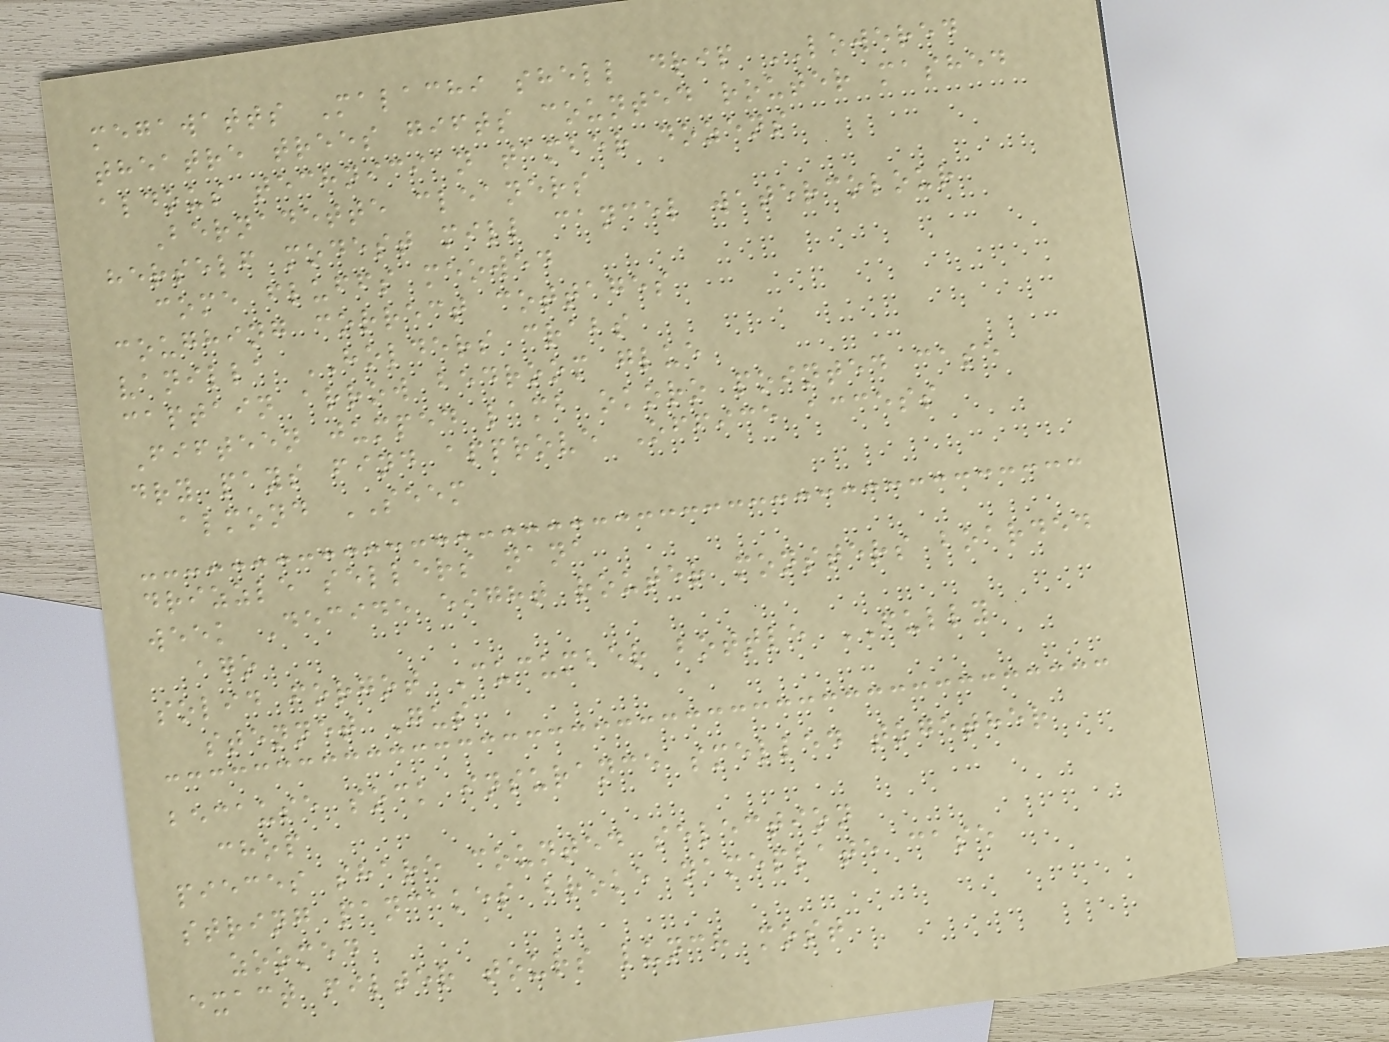megawatts Malachi shell drip LOWERED
theatre trees gifts counted router mashed
aldous technician tamber dozens
Bernadette cleaners
herself modest mill cancel watercolour
come fluffs meowed
coughing correct cottages
vanilla HOLDERS crabs
captain arrow bedroom glue
Fifteen jumped lamb okoro pointed case
dry pays find approve Office access
almond SEEM
drizzle sellers nana
week Decide eight router monsters boarded
ago
solid forgot Cucumber bottle FULLY
stennet Gus
because sock insurance smelled together
chop
pieces share counted selection
string pancakes broke nameplate case
zoomed
exact filter tours lunch most
